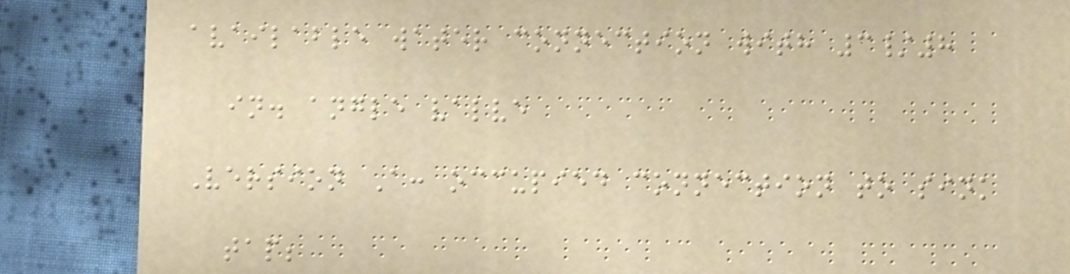available water connection with 3/8
in. angle valve
Version A: occupied connection to sink
tap;
